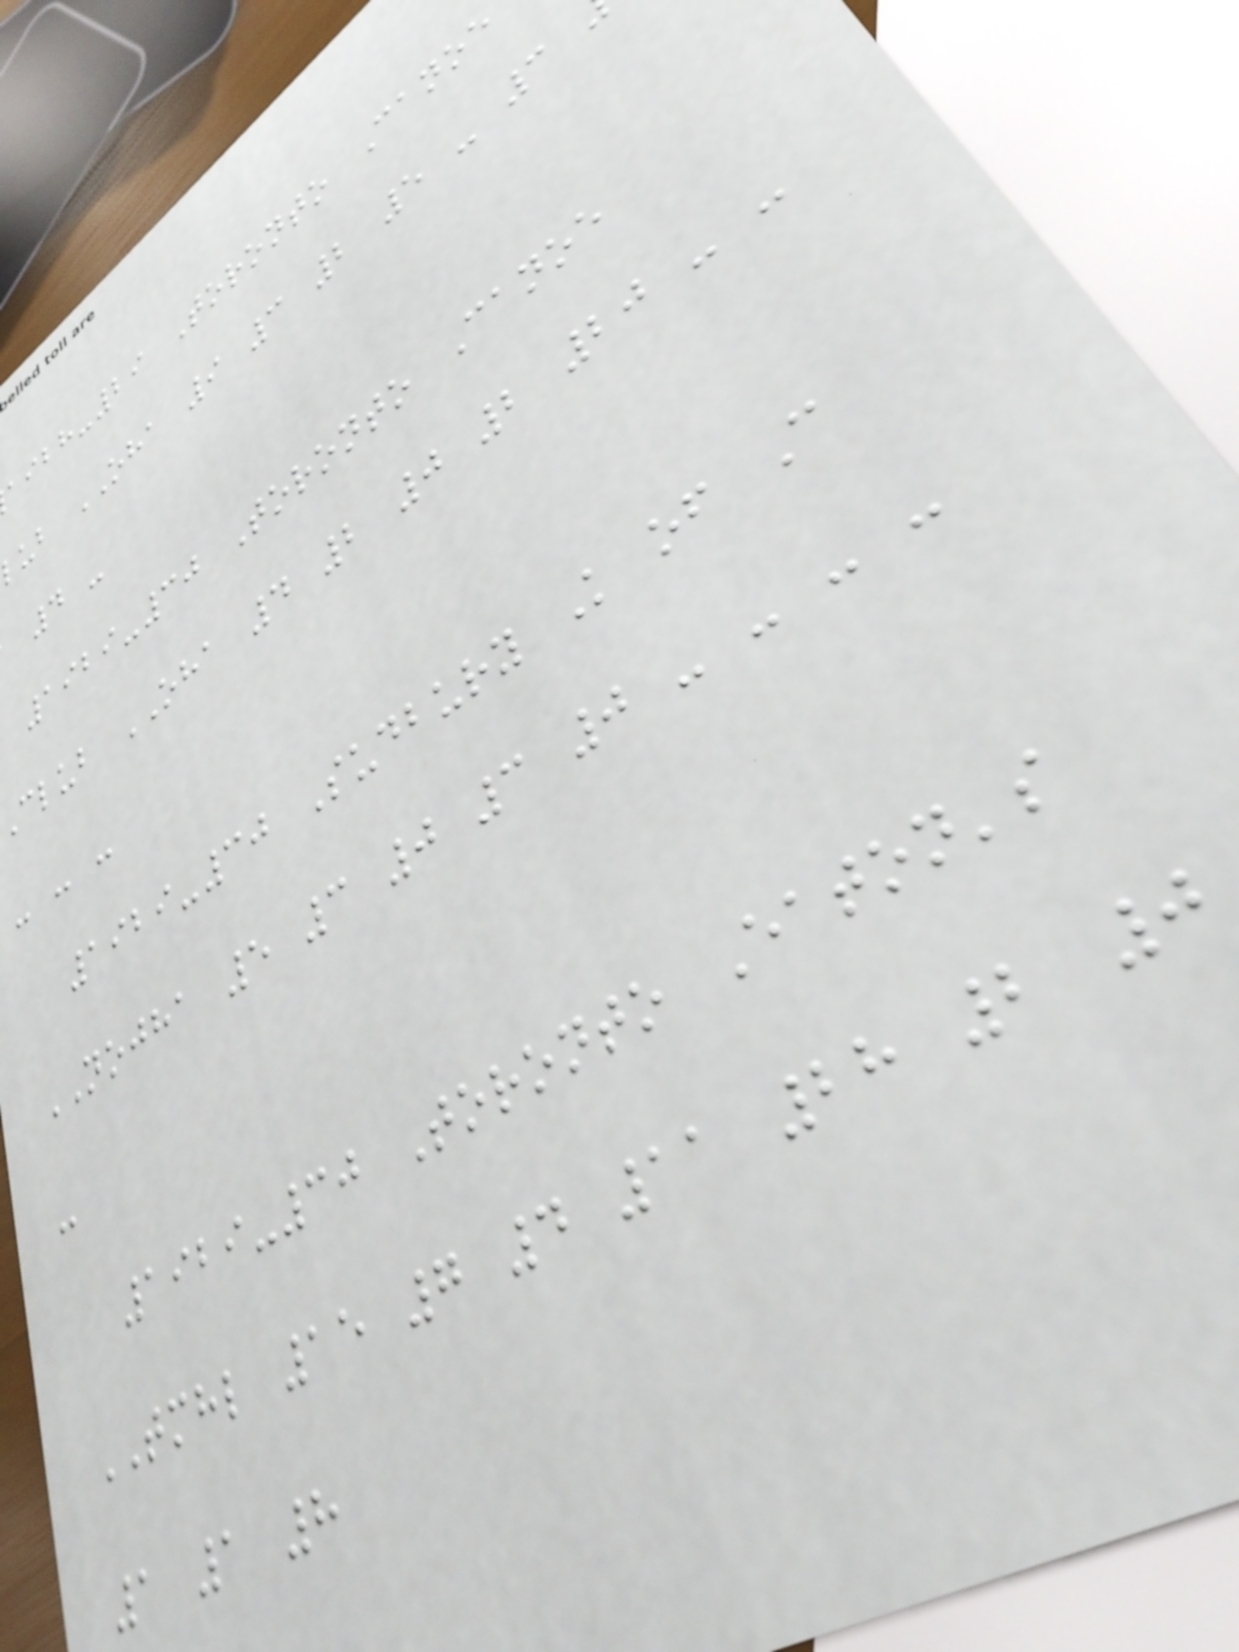-29 Toronto Canoe
ub OHA 9 3 2 5 - 3
4 -
1929-30 Toronto Canoe
club OHA 4 2 0 2 20 - -
- - -
1929-30 Sudbury K of C
NOJHA 5 3 0 3 0 - - - -
-
1929-30 Toronto Eaton's
TMHL 15 7 4 11 28 2 0
1 1 8
